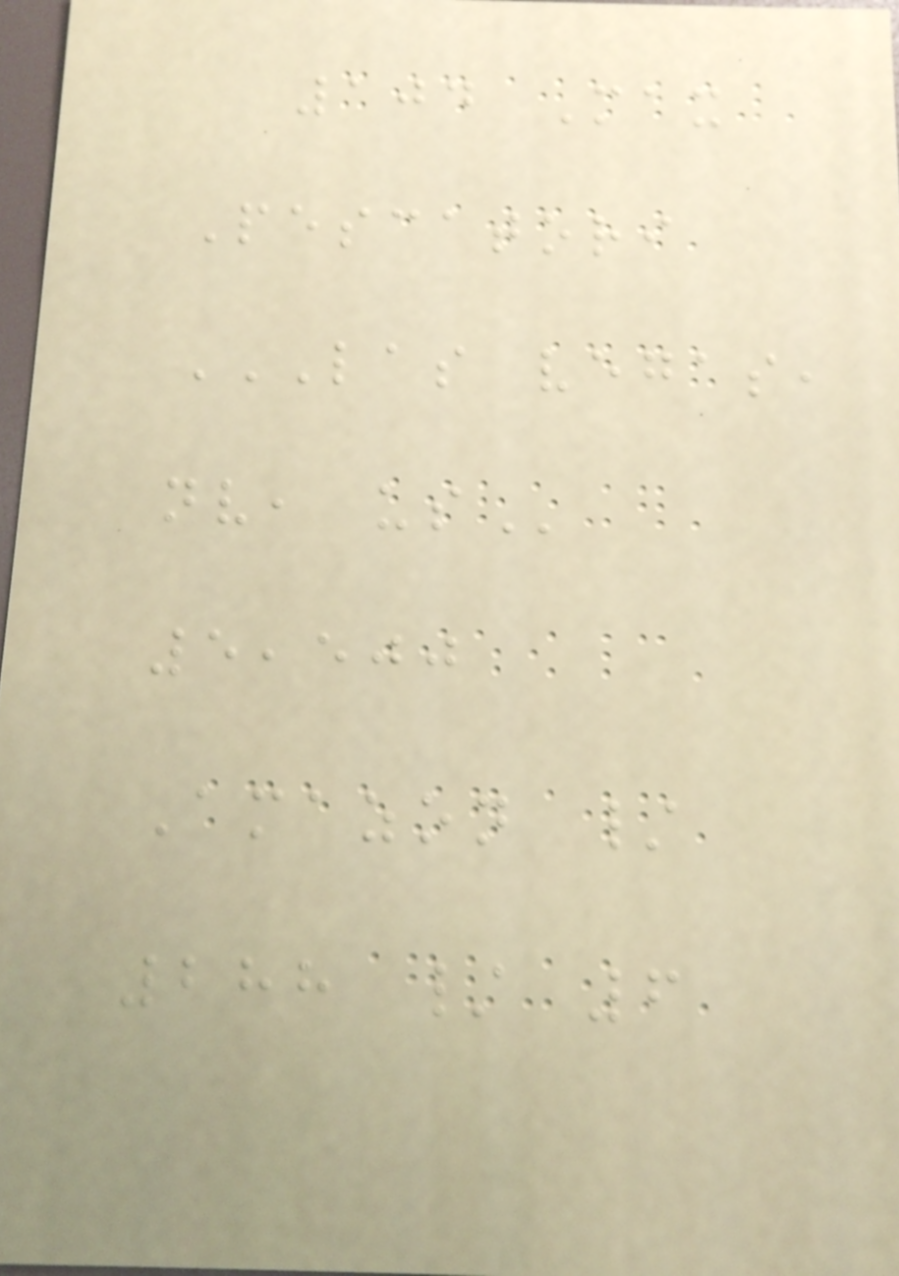104 Max
Pescatori
LAS VEGAS,
NV, US
5,500
Amazon /
288 / 6
